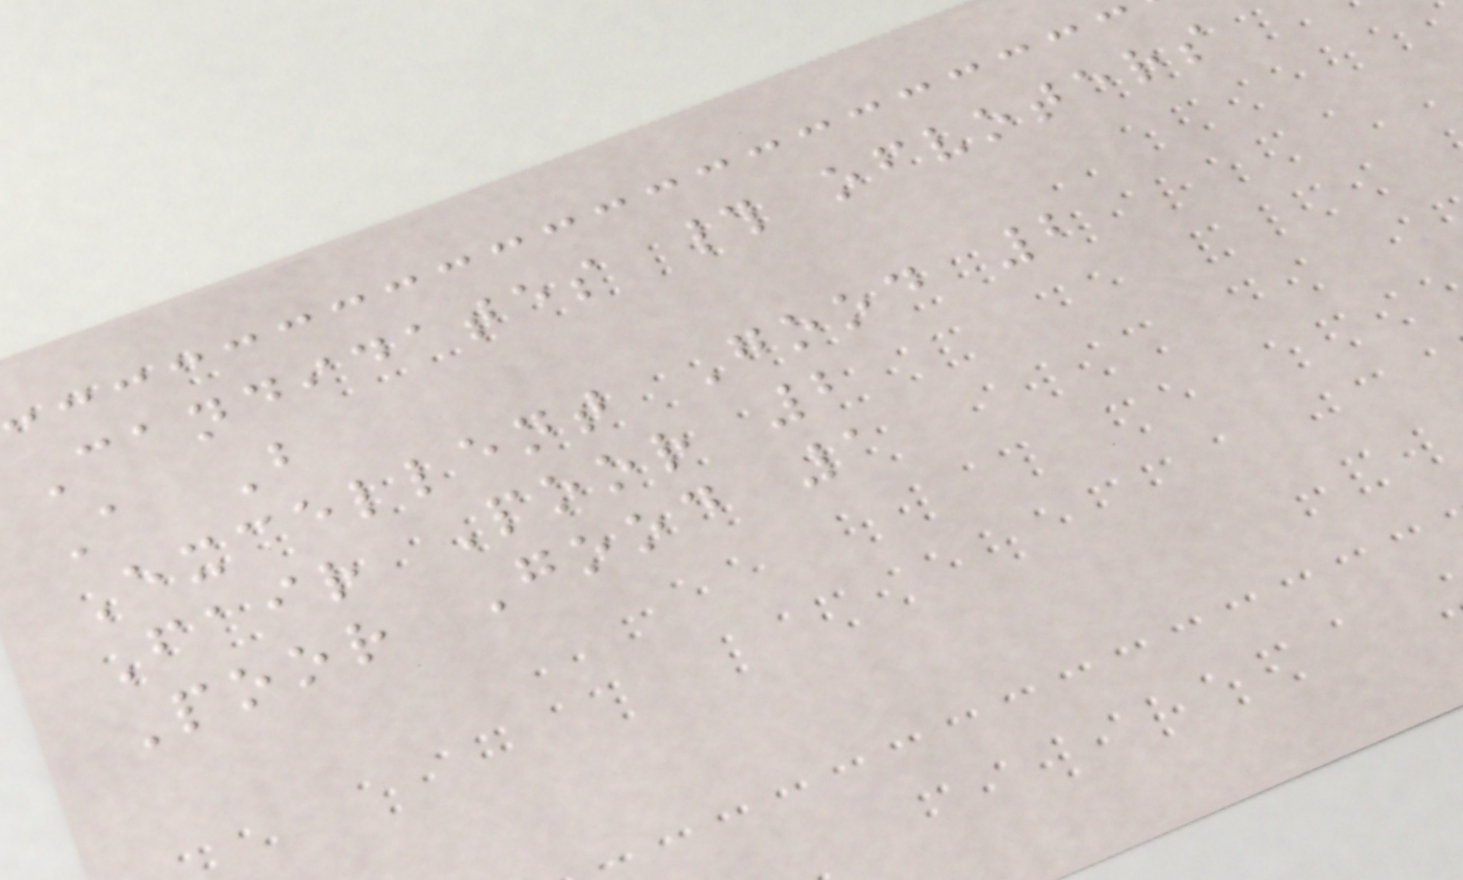Candidates # ofvoters
A B
Excellent Good 2
Fair Poor 2
Poor Good 1
